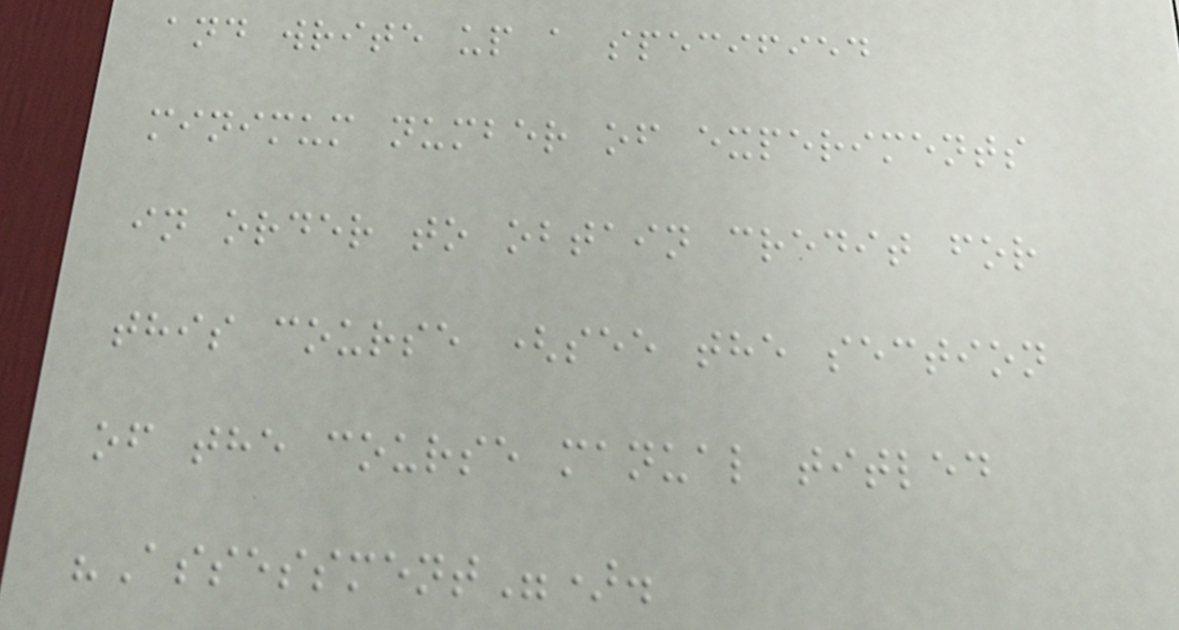and write up a specified
minimum number of experiments
in order to obtain credit for
this course (see the section
of the course manual titled
"Assessment").
